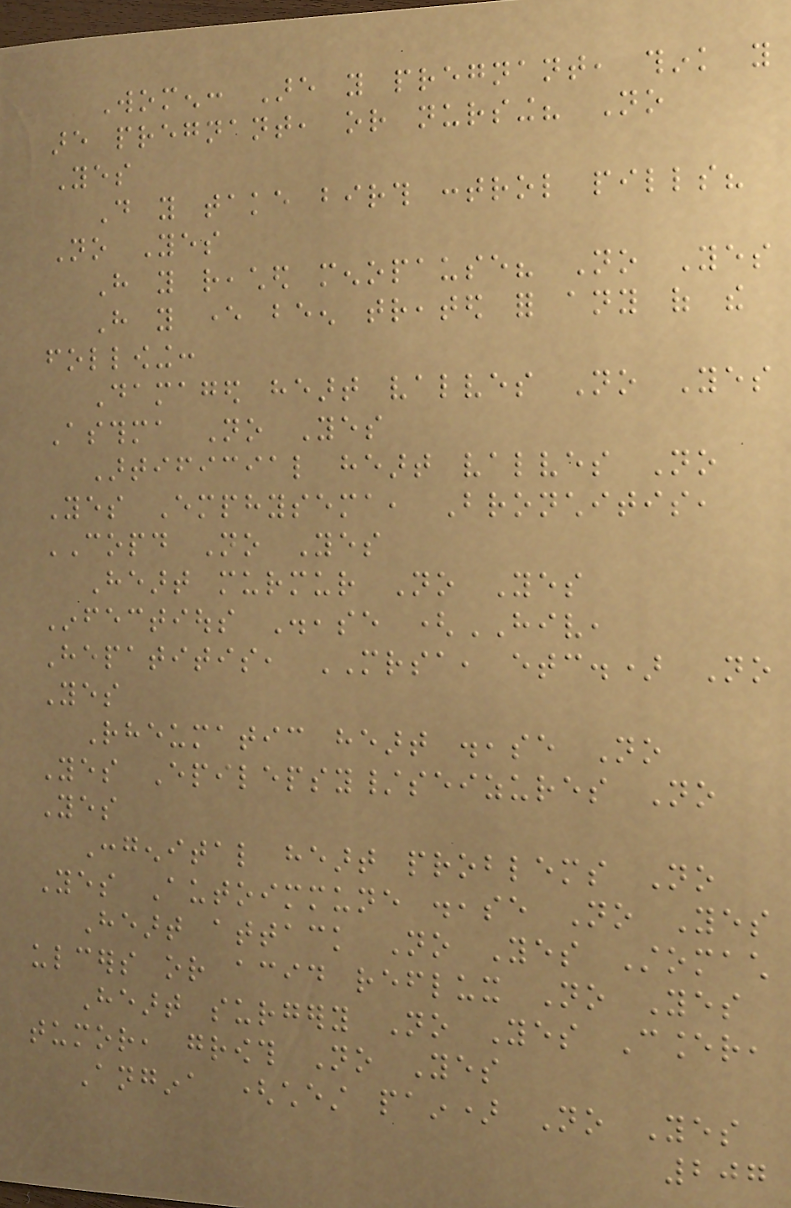Women: Are you pregnant, think you
are pregnant, or nursing? No
Yes
Do you take birth control pills?
No Yes
Have you reached menopause? No Yes
Have you ever been treated for any of the
following:
Damaged heart valves No Yes
Asthma No Yes
Artificial heart valves No
Yes Emphysema, Bronchitis,
COPD No Yes
Heart murmur No Yes
Infectious Disease (HIV,
Hepatitis, MRSA, etc.) No
Yes
Rheumatic heart disease No
Yes Epilepsy/seizures No
Yes
Congenital heart problems No
Yes Autoimmune disease No Yes
Heart attack No Yes Stomach
ulcers or acid reflux No Yes
Heart surgery No Yes Cancer,
tumor, growth No Yes
Angina (chest pain) No Yes
207
